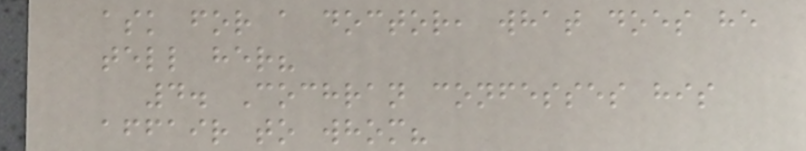ask for a doctor, what does he
tell her?
4. Cochran confesses his
affair to whom?
